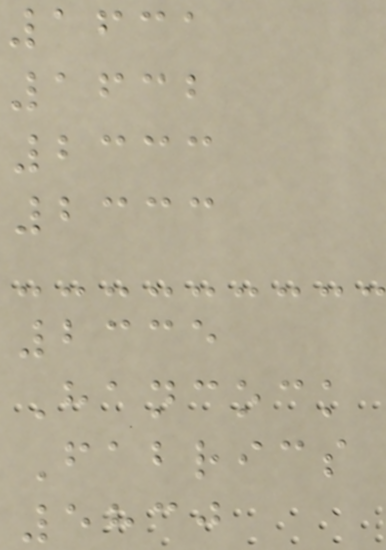1631
1632
2333
2333
2335
Hancock
Fabrics
5830
